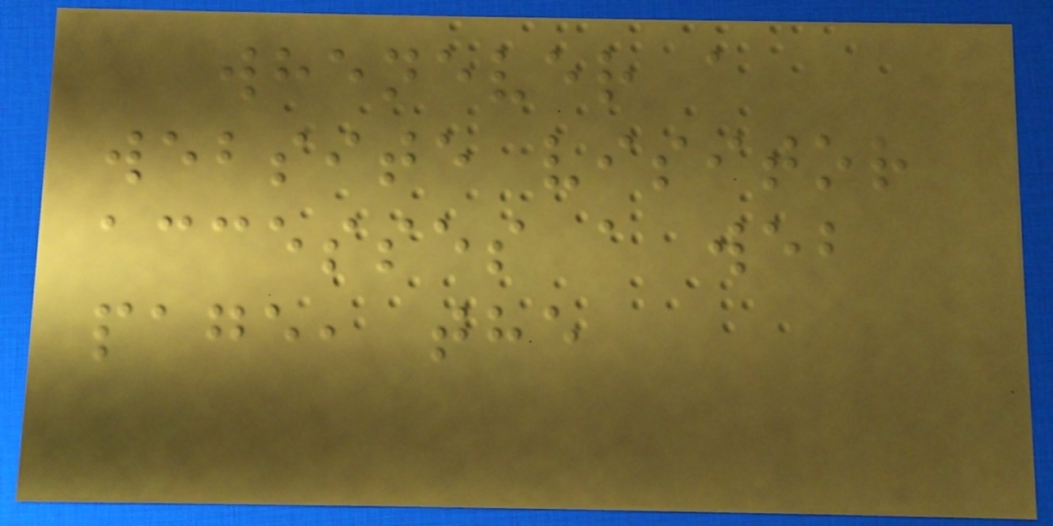whenever a
website visitor
accesses a web
page, the
